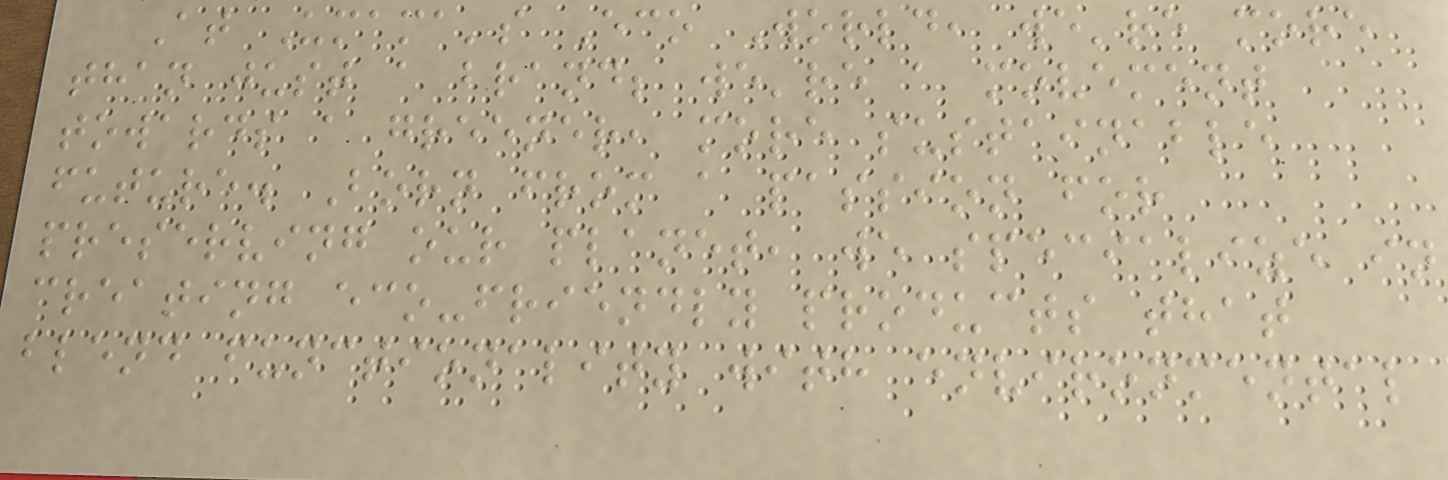At Umama's Eco World, we're more
than just a brand; we're a movement
towards a greener, more sustainable
future. Born from a passion for
preserving our planet, we specialize in
creating eco-friendly products that
blend functionality with environmental
